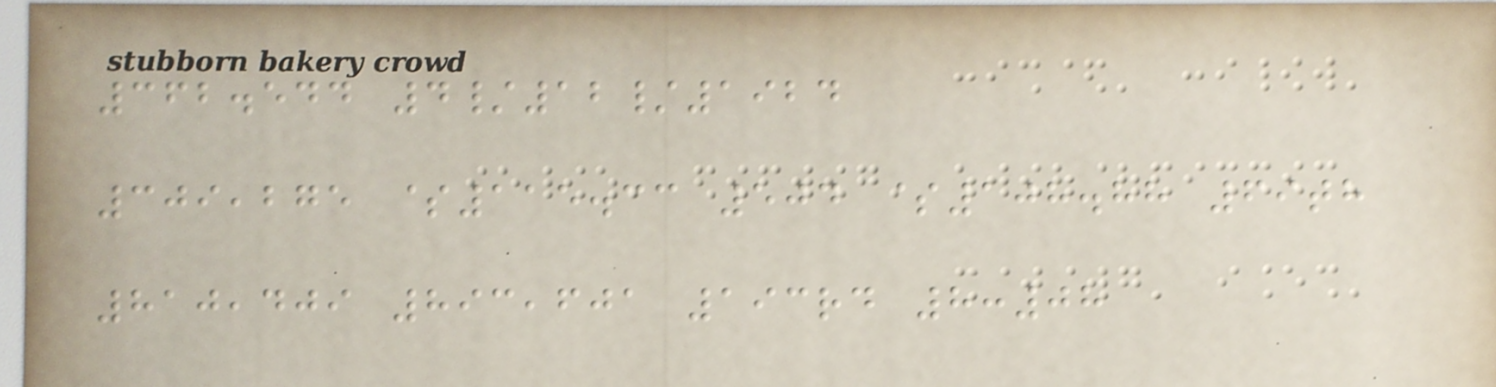362.544 4/12/1924
309,275 $115.33 504 $108.88 69th
810,409 893,601 193rd 8:08
